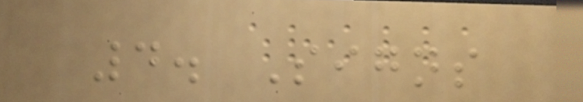4. Signs
